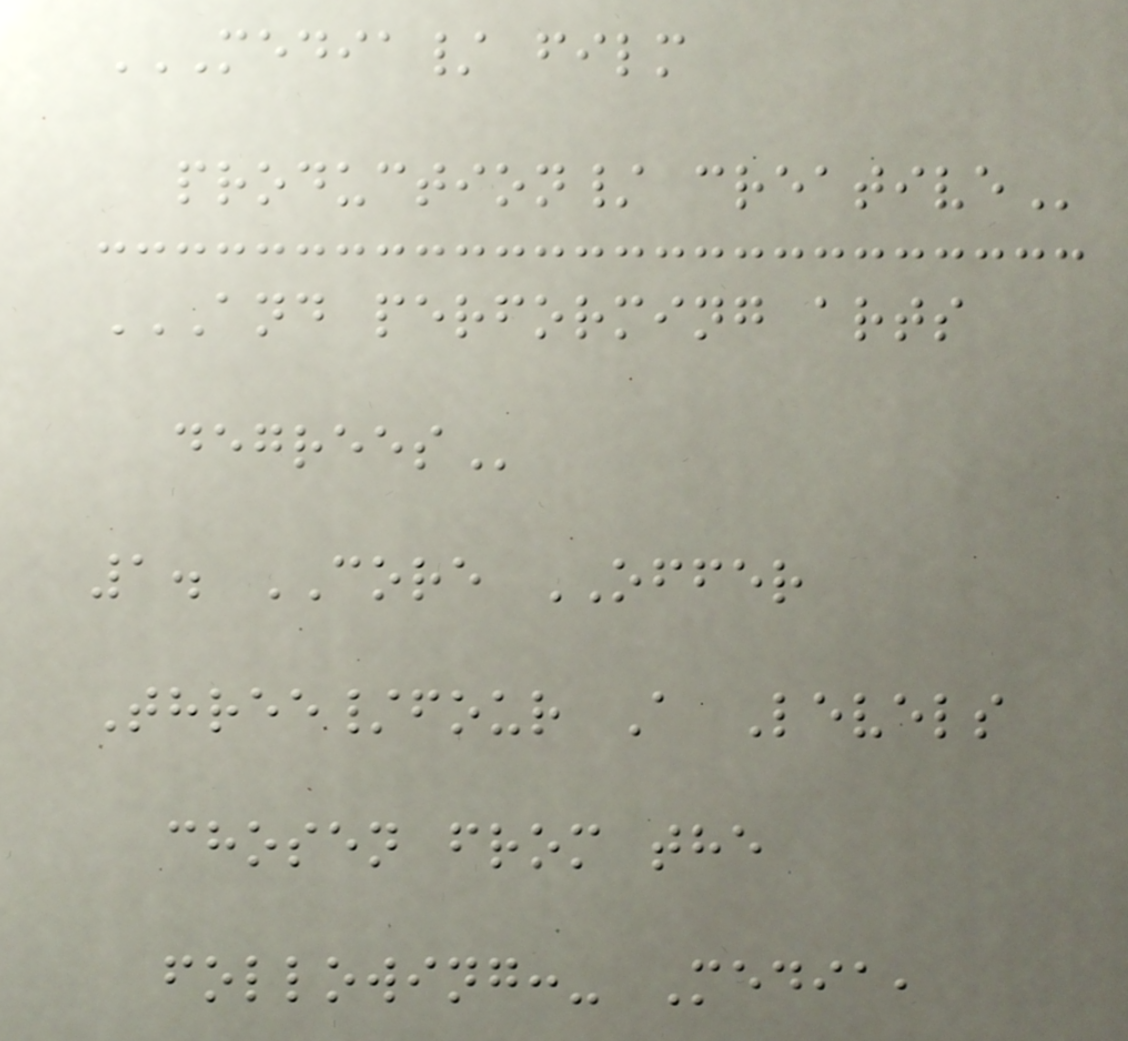MEDIA/ FILM
PRODUCTION/ CREATIVE
AND PERFORMING ARTS
DEGREES
1. CORE OFFER
Three/four A Levels
chosen from the
following:- Media,
